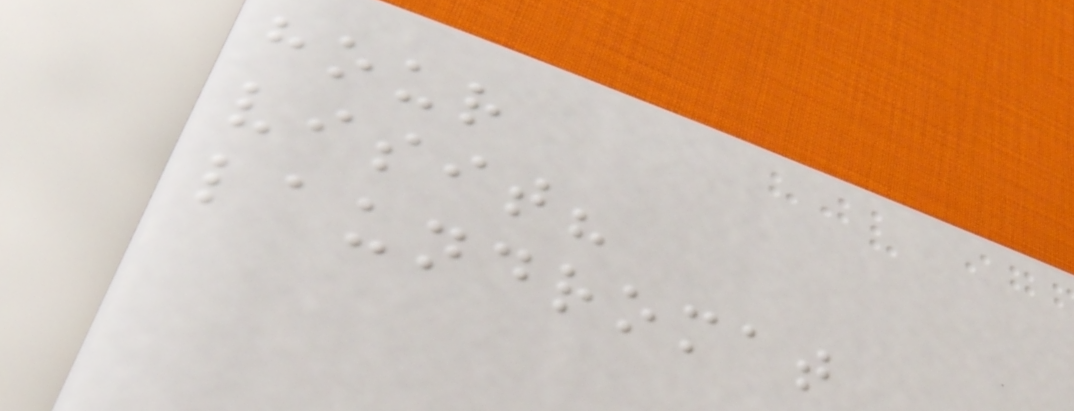hour
visit?
laundromat
